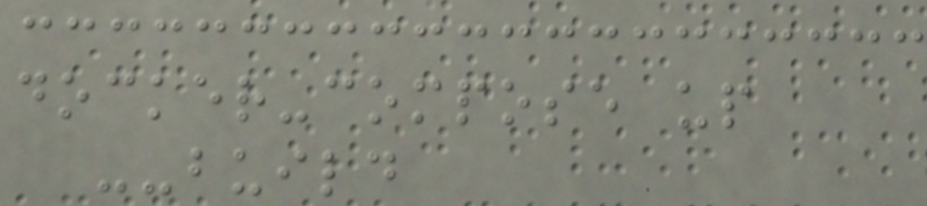docker-compose up
--build
